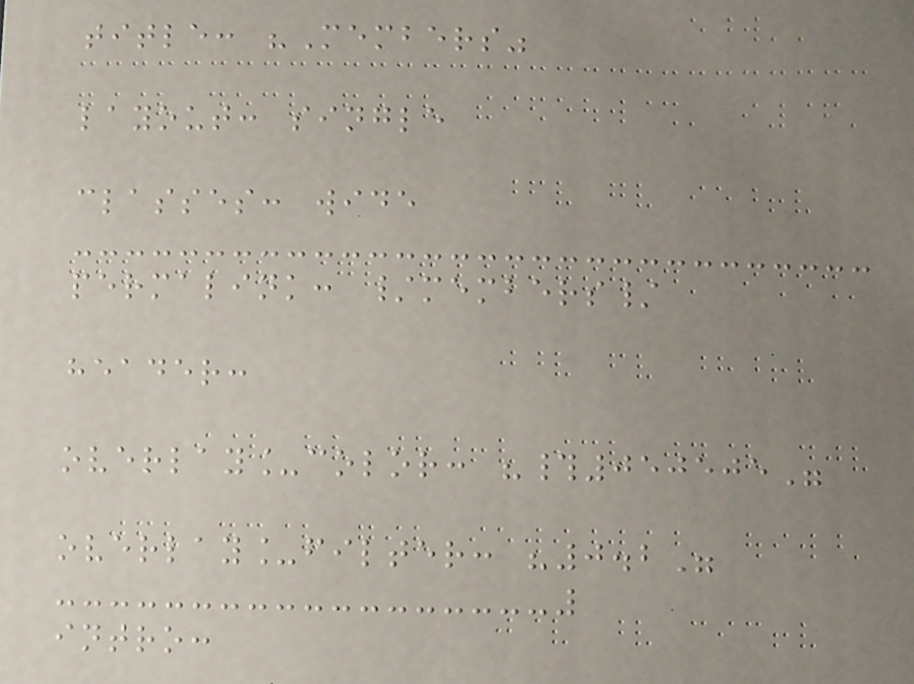title: "Members"
layout: single
classes: wide
permalink: /members/
header:
overlay_color: "#050505"
overlay_filter: "0.2"
intro:
